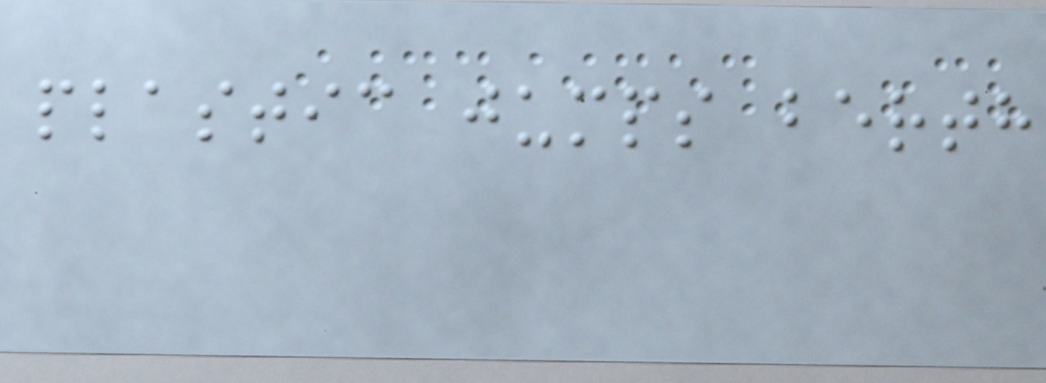plastic jumps berth
